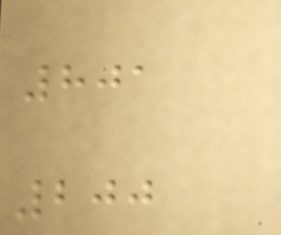801
200
